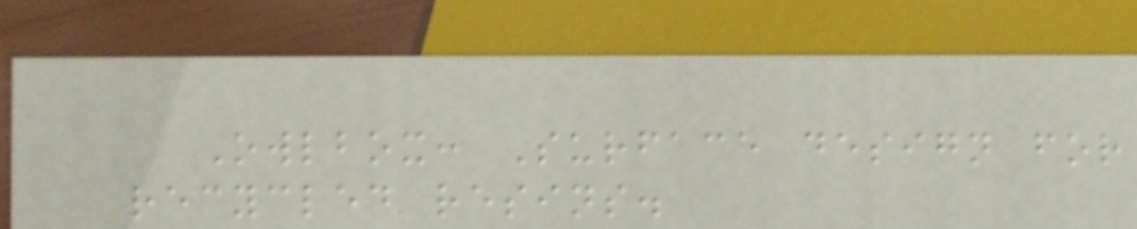Owlbox: Surface design for
recycled resins.
